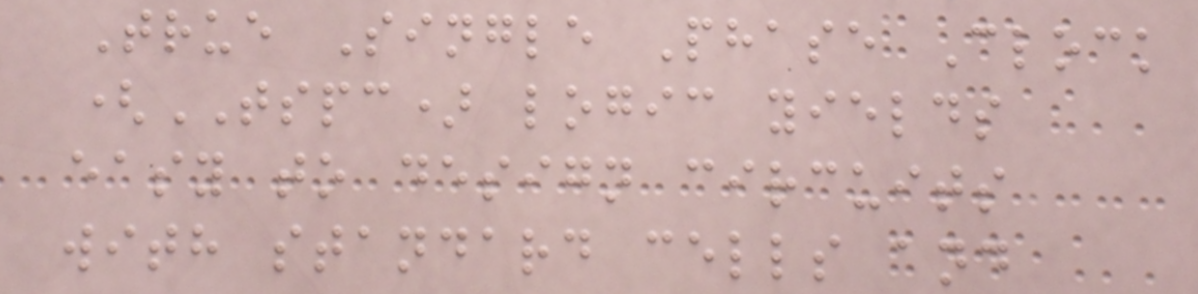True Single Phase Clock
(TSPC) logic yields
easy to design circuits
with standard cells and
